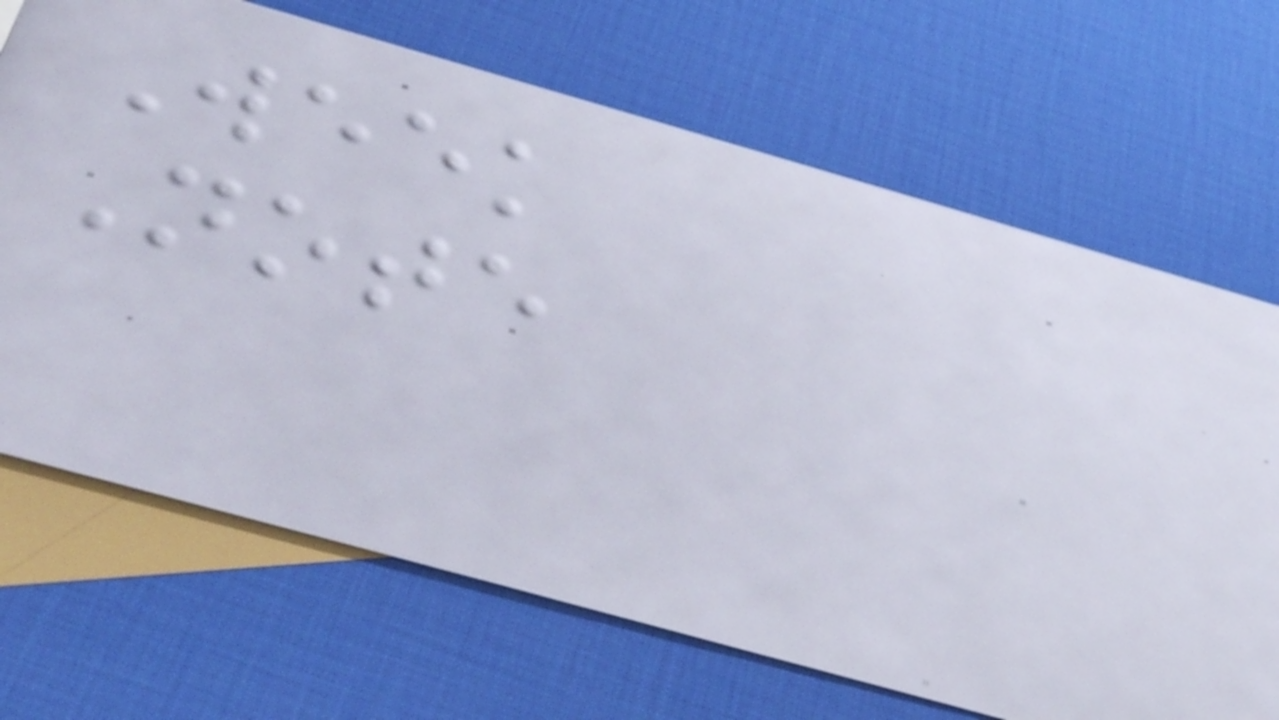Week
Note
